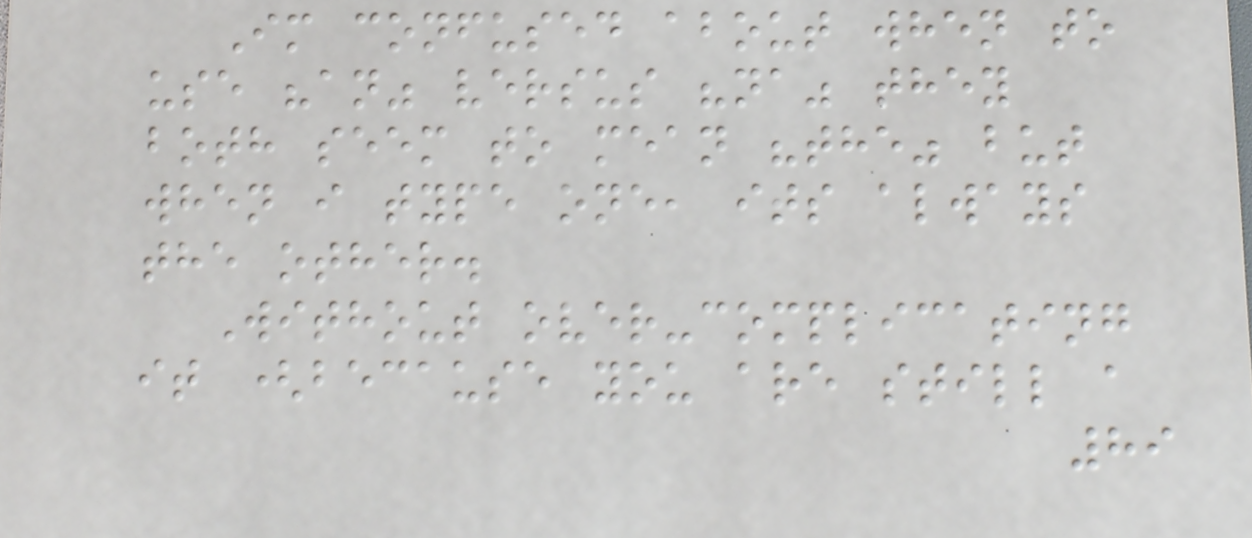Im confused about when to
use "an" versus "na" they
both seem to mean "the" but
when i type one, its always
the other.
Without over-complicating
it (because you are still a
89
